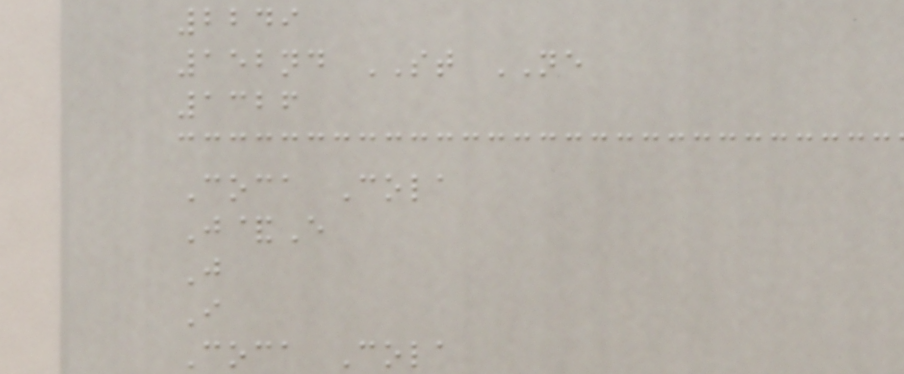2249
152nd ST NE
1326
Coca Cola
J&E
J
I
Coca Cola
